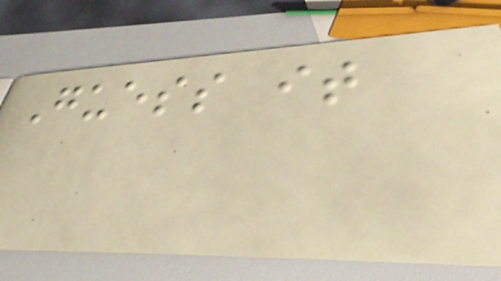Guess it
